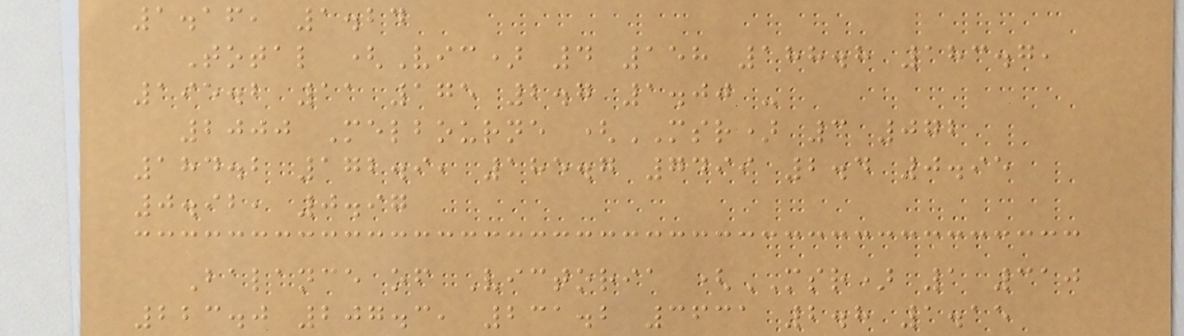1.16, 1.24
Total (Vic) 4 158 188.8 183.7,
195.2 11 175 2.7 1.00 -
2000 Melbourne (MSR) 3 072
184.2 172.9, 185.7 7499 2.4 0.95
0.92, 0.97
Balance of Victoria (MSR) 1 310
223.0 207.3, 231.2 3631 2.8 1.15
